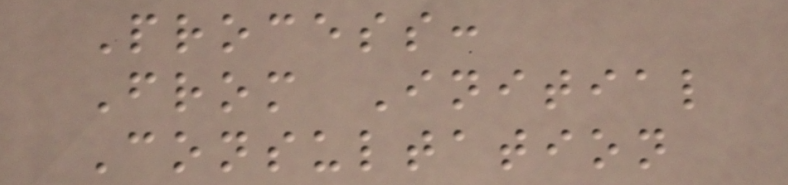Process:
From Initial
Consultation
